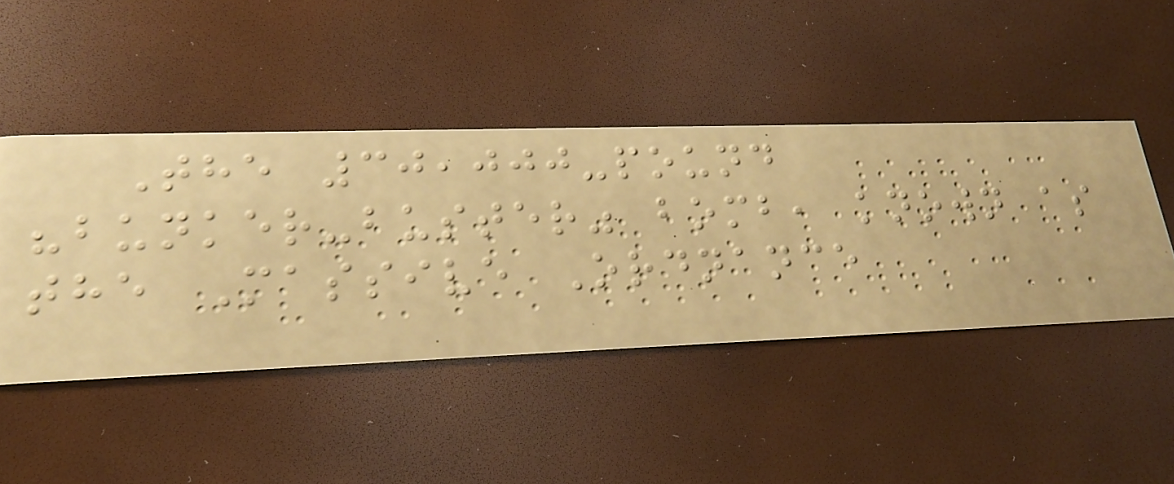The 30,000-pound
"bunker-buster" bomb, known as
the Massive Ordnance
